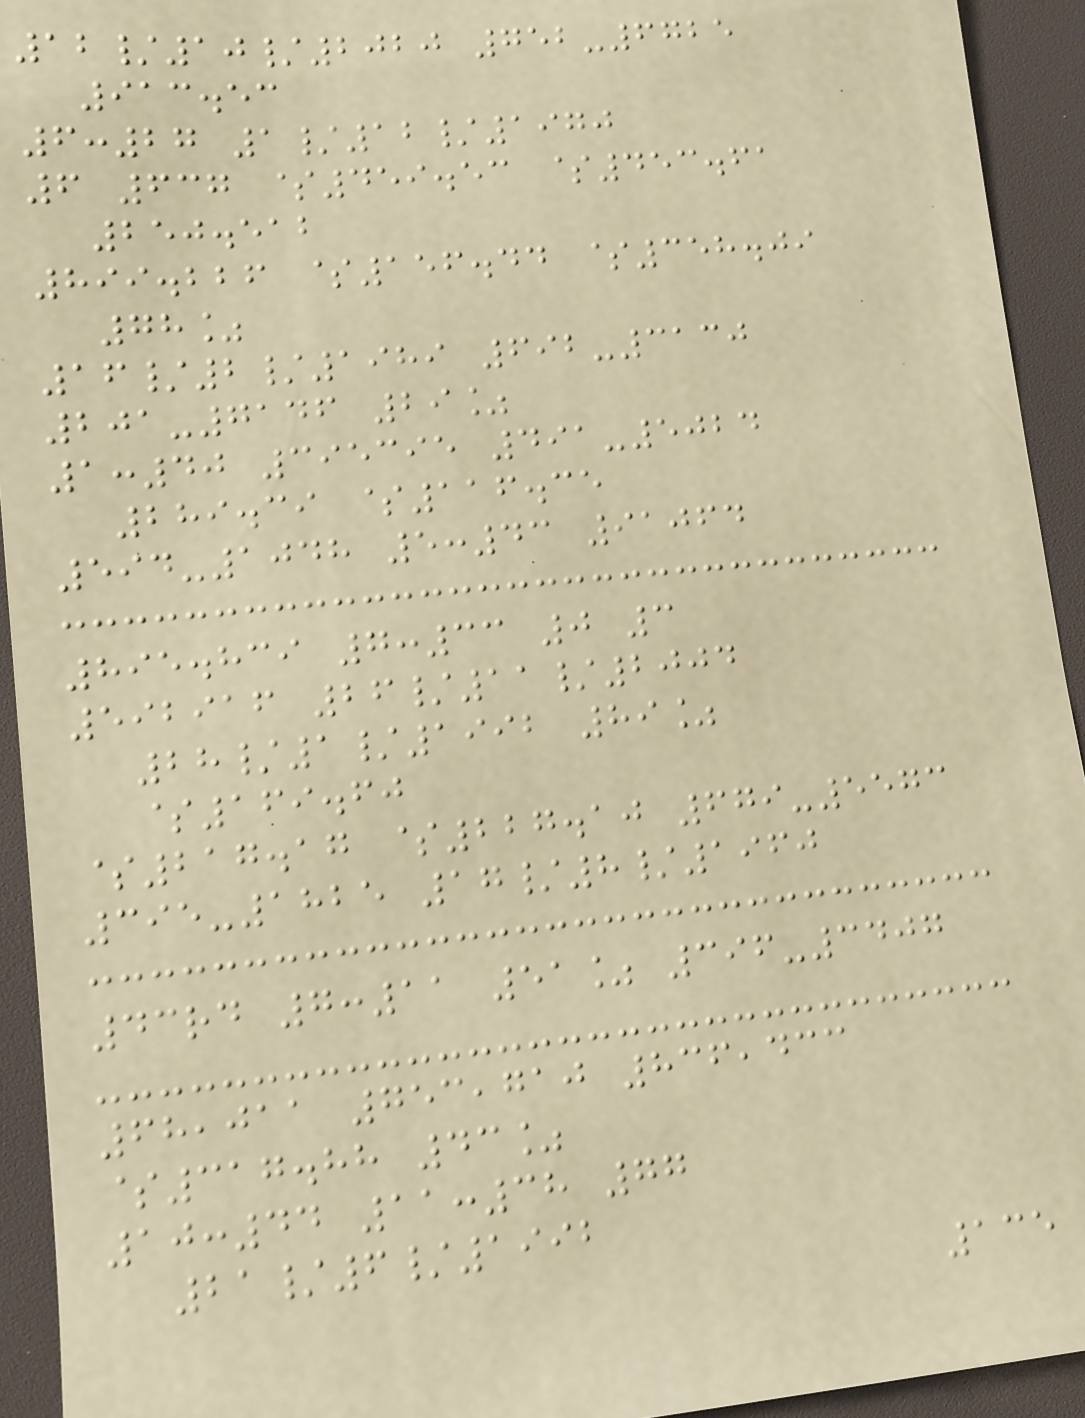12/10/2020 752-6725
913.53
6:27 1/12/1970
6 637 $459.53 $453.61
250.512
899.226 $156.44 $358.09
78%
16/2/1989 692-3130
201-7146 29%
1:40 395395 491-5024
289.39 $116.35
594-1048 5:43 91064
895.839 7:33 0 3
592916 26/11/2004
28/1/1992 89%
$169.60
$217.17 $227.10 679-5573
395-1825 17/8/1960
43rd 7:11 51% 396-3407
68,011 753,710 836,433
$317.88 43%
10:44 11:38 77
21/6/1992
135
